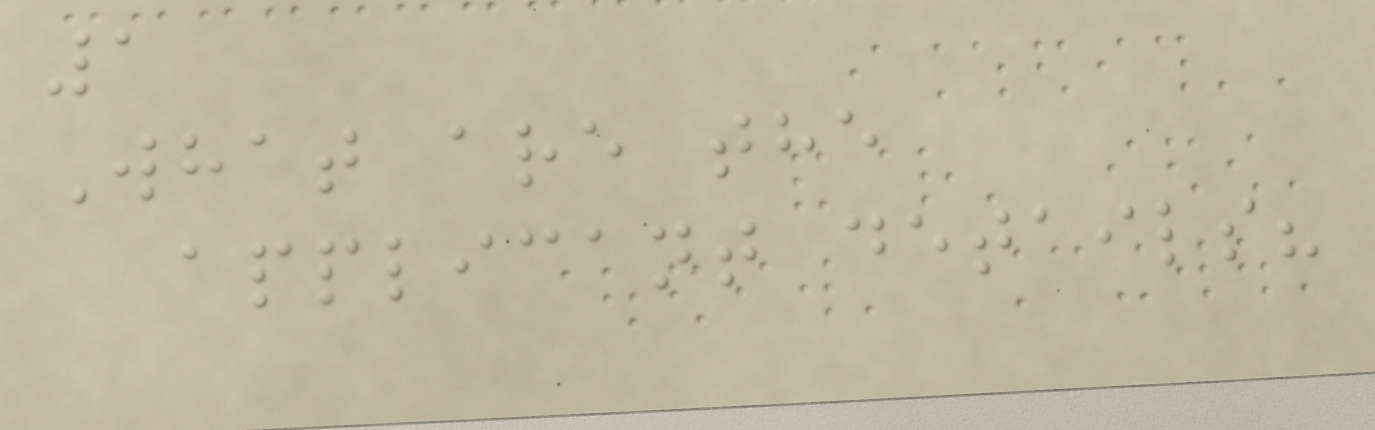1
What are the
applicant details?
